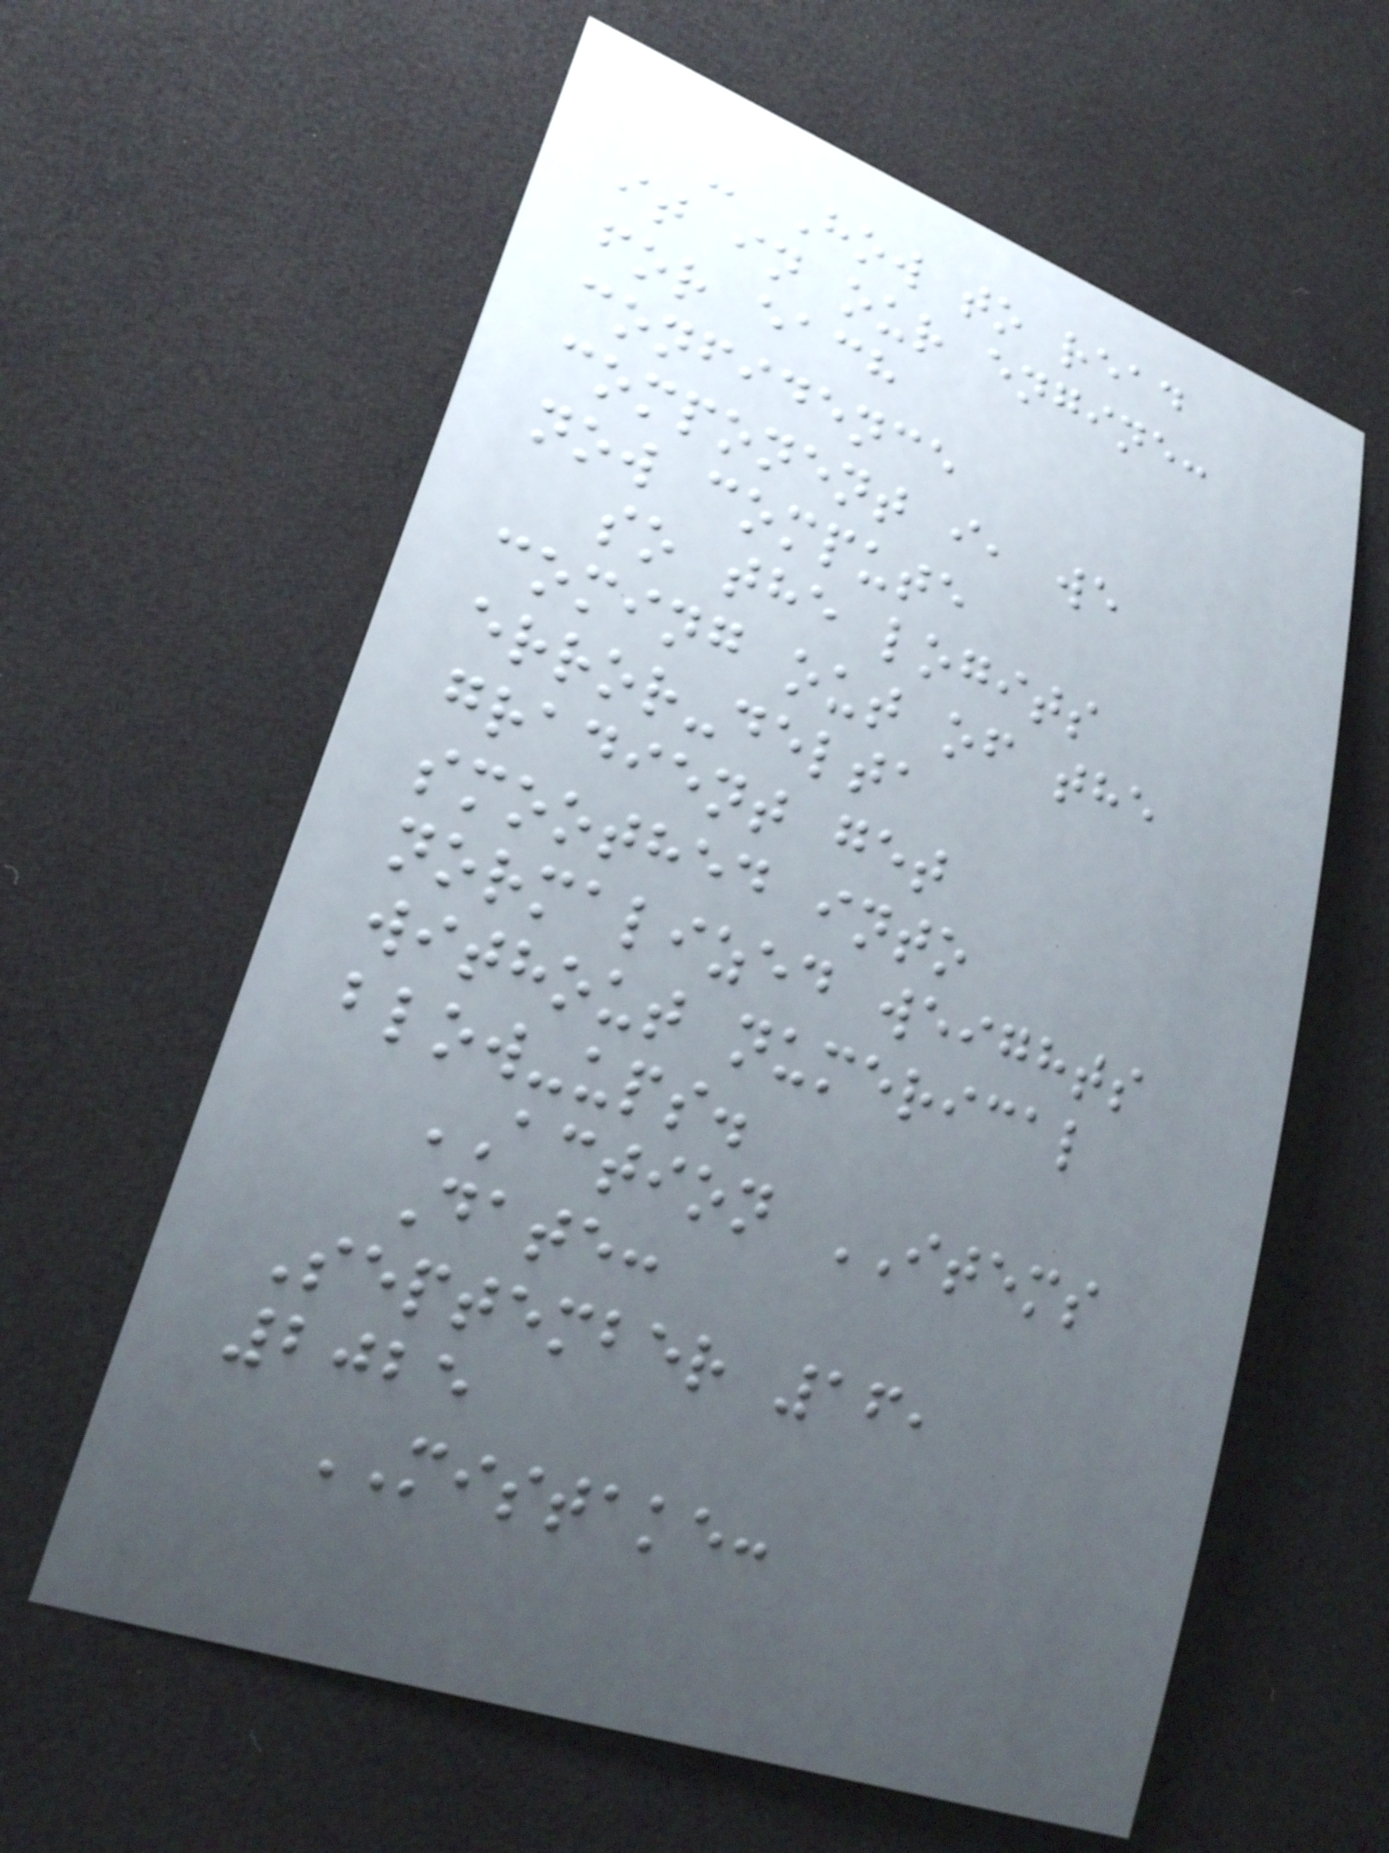- How to read
it in our engine:
for each
confidence
component i, we
now compute
so the logits
coming out of the
error-delta
gradient get
smoothed into
normalized weights
without numerical
blow-ups.
ACTION ITEMS
Date:
September 16,
2025
MISTAKE:
